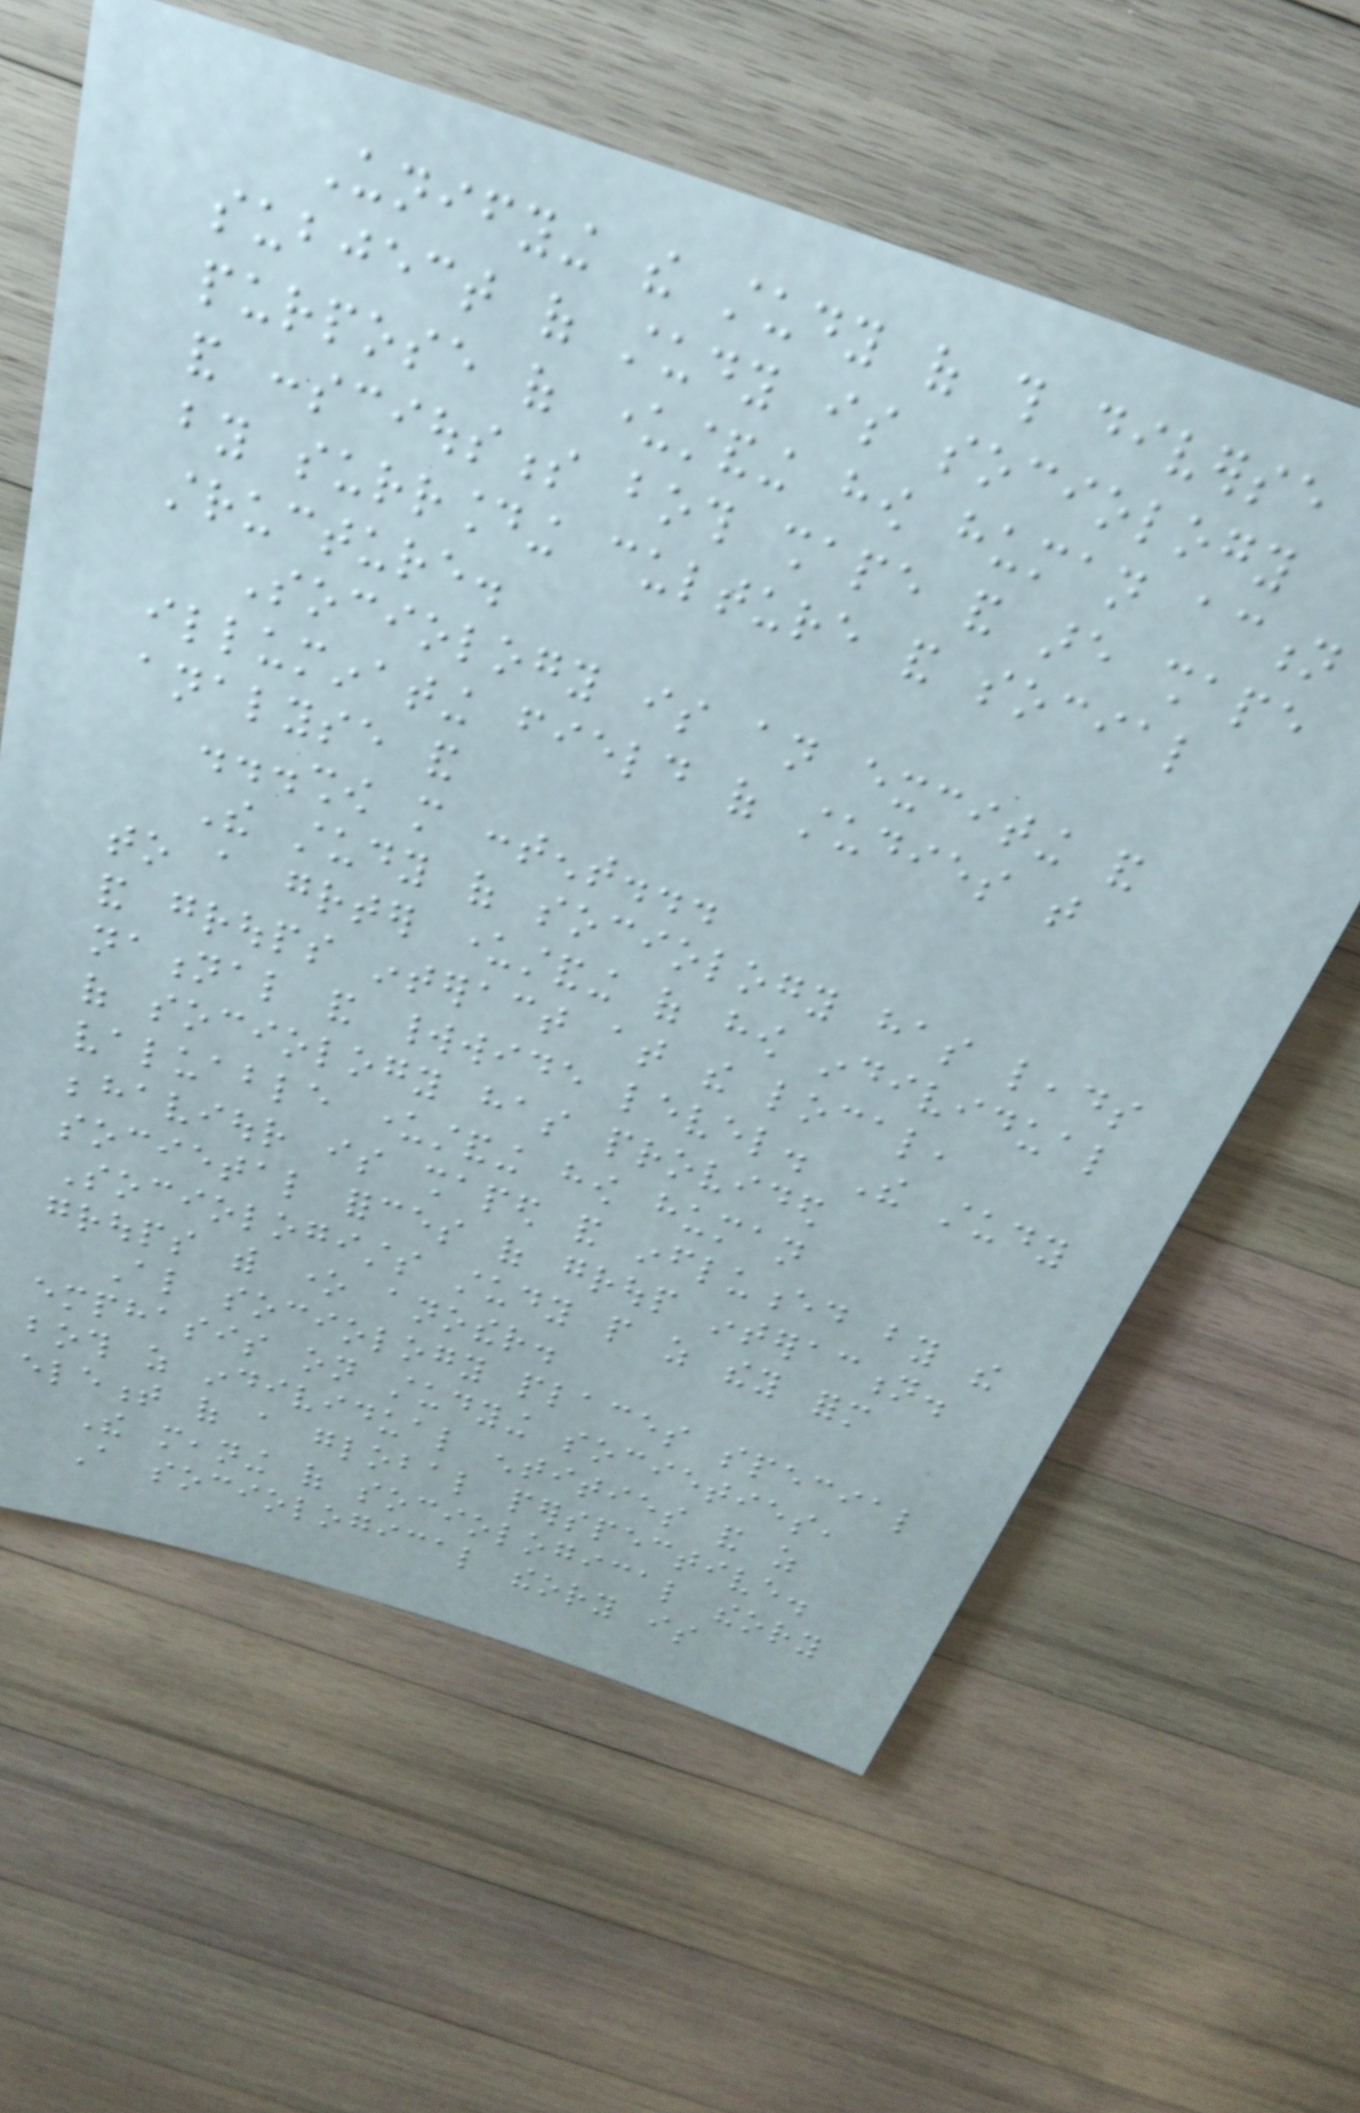Unifying the study of this diverse
subject of study is sociology
purpose of understanding how human action
and consciousness both shape and are shape
by surrounding culture and social
structure.
Sociology is an exciting and
illuminating field of studies that
analyse and
...show more content...
The study of sociology has leads
to a greater understanding of how individual
and groups interact at the local,
national and worldwide level. The study
of sociology has provided
valuable understanding how human
behaviour is shaped and influenced by the
societal forces of group interaction.
Sociologists study people as they form
groups with one another.
Also sociology places special
emphasis on studying societies,
both as individual entities and as
element of a global perspective.
The meaning of sociological theory
A sociological theory is
